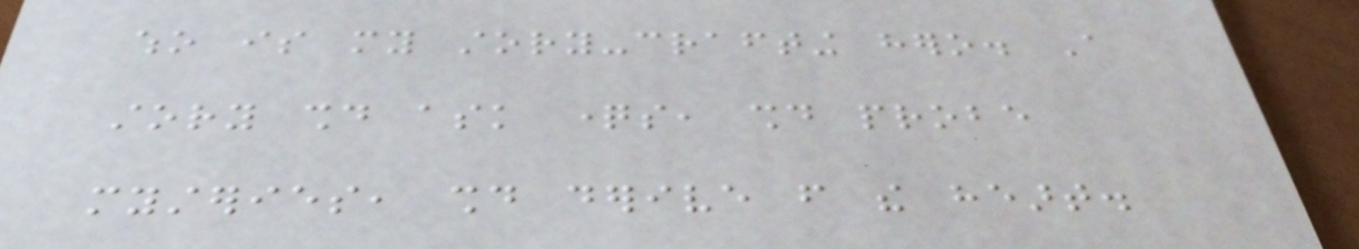who is my story-crafting hero. A
story should ask questions, should probe
mysteries, should derive from the heart.
